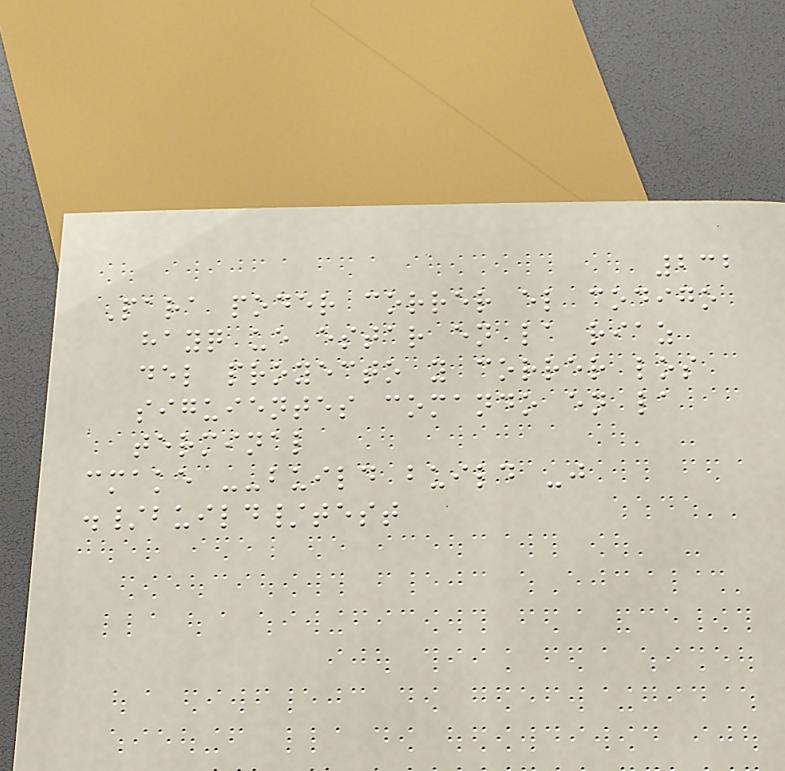232
Para poder correr el codigo
hayq ue estar en la riaz
del proyecto y correr los
siguientes comando en la
terminal
cmake --build build -j
./build/test
